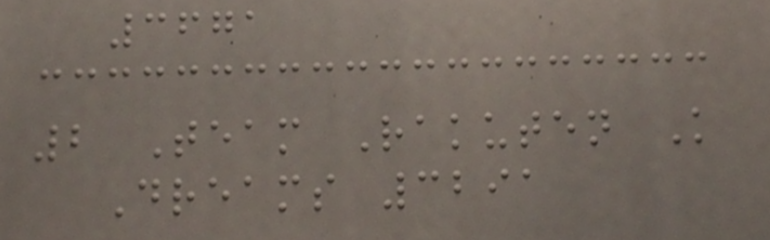3671
2 Team Rakuten K
Dreams 3291
